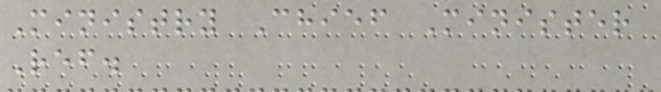Ministry Chief Minister
Ref.
